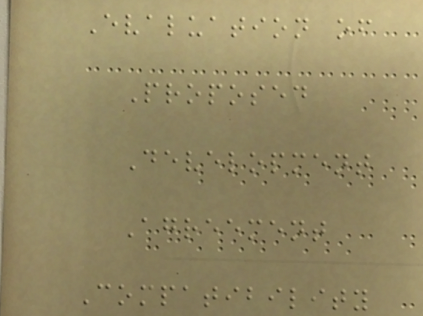Evaluation of
Proposed
Development
Agreement
Compatibility
